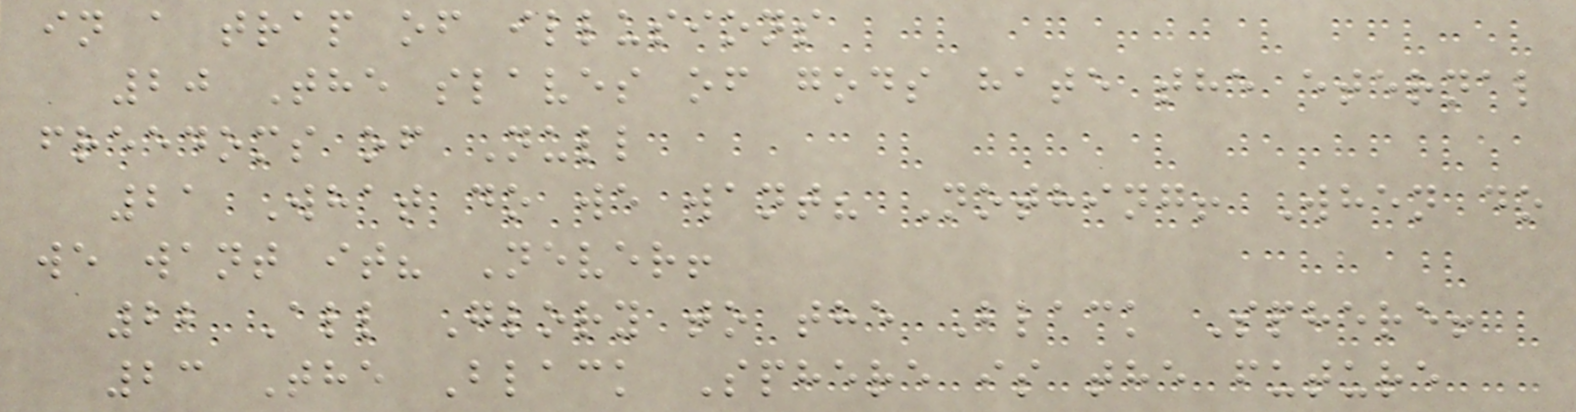in a trap of illusions
20 The slaves of gods hate the eternal
freedoms of Null
21 What do we want? Nothing! When do
we want it? Never!
22 All Glory to the Black Sphere!
23 The Black Sphere is the future
